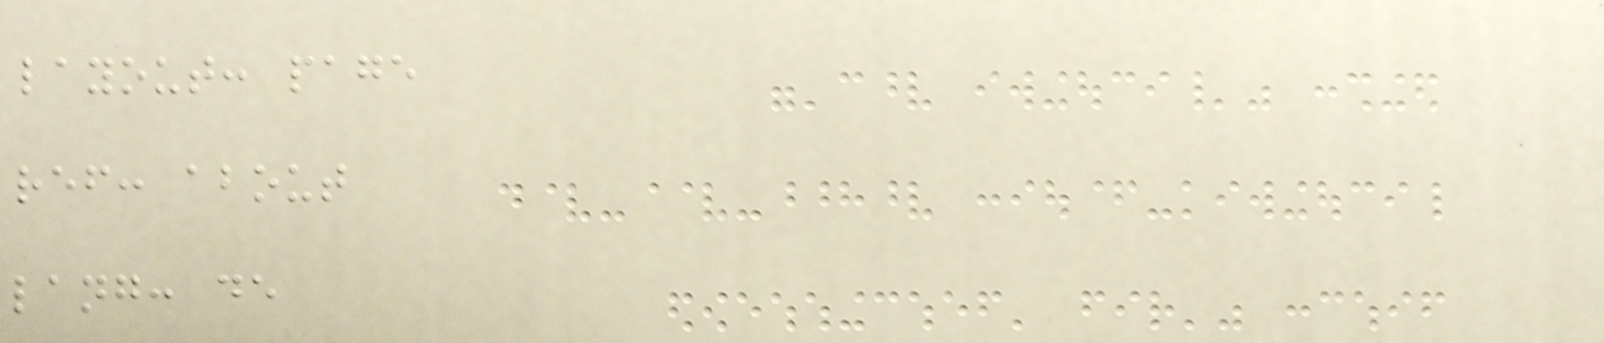layout: page
ref: about
lang: de
